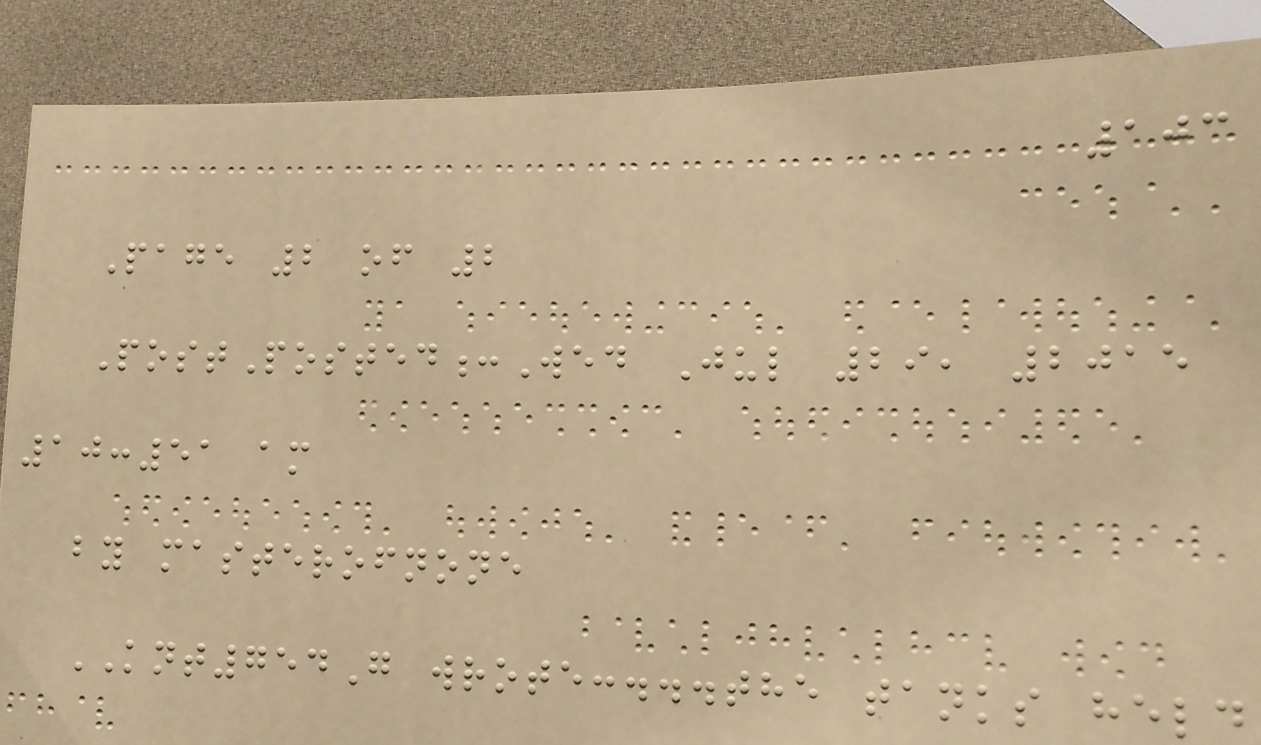103
Page 2 of 2
PostPosted:Wed Jul 29, 2015
10:51 am
by masterofnone
KNT754G wrote:...the tanks held
